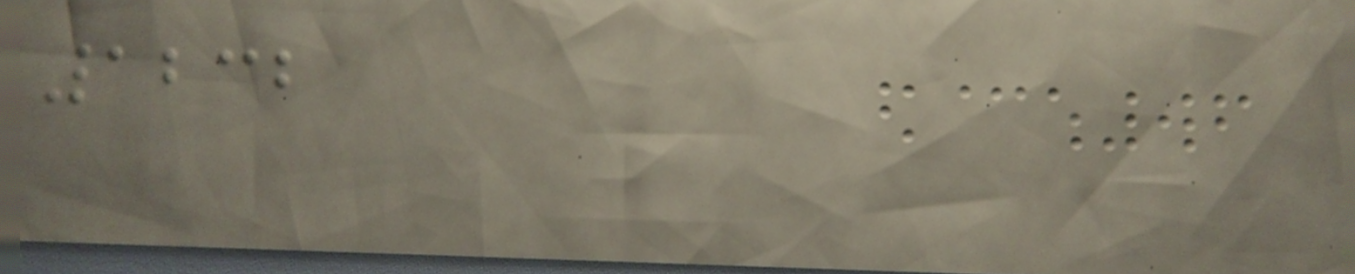1232
